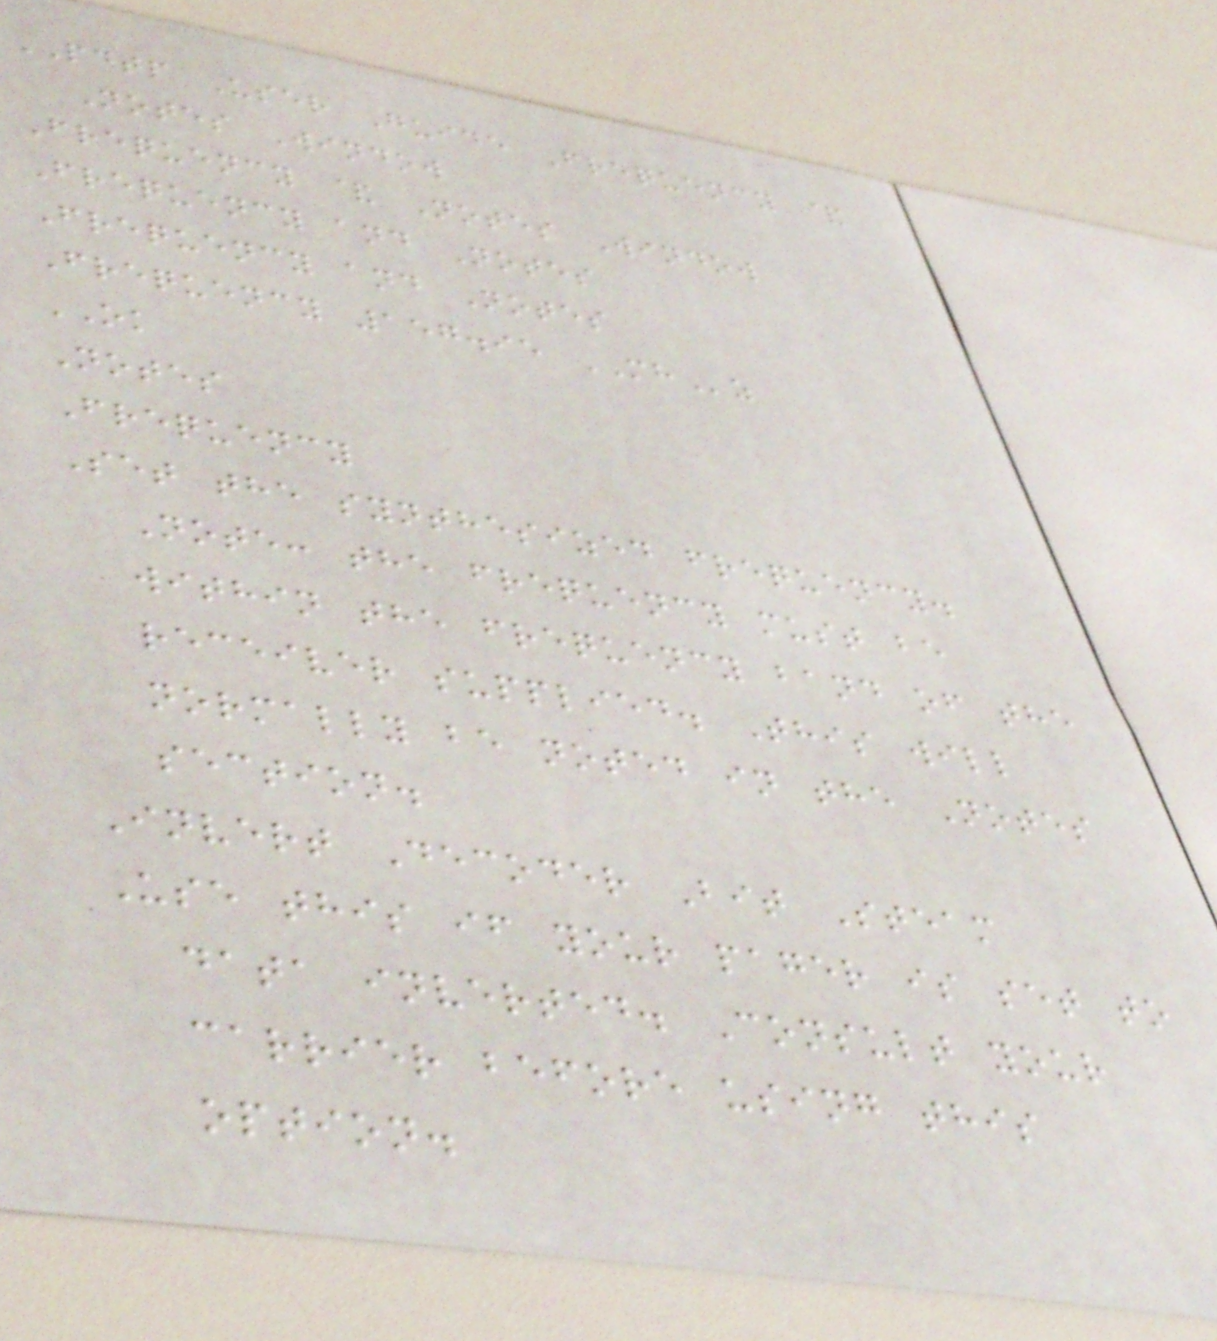PDTP User Guide Frequency &
Notes Window
Frequency & Notes Window
Frequency and Notes
Frequency and Notes
Frequency 157.95 MHz
OK
Notes
Frequency
Set the synthesized frequency.
Note: the frequency must be
within the frequency band of the
receiver supplied. This will
normally be noted in the Notes
section.
Invert Decoder Bit Steam
Use this if your pager is set to
data inverted. Consult your
carrier before using this
option.
